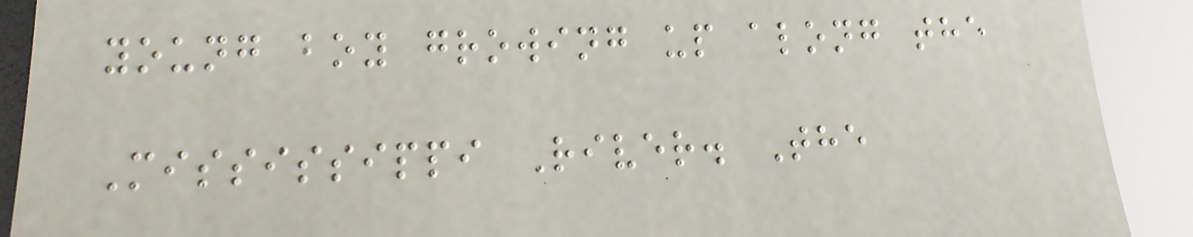young boy growing up along the
Mississippi River. The
